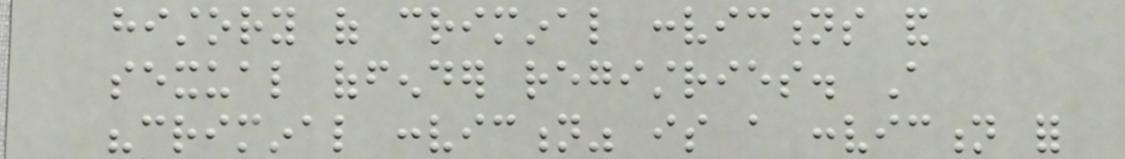history of criminal convictions and
sexual offender registries. A
"criminal conviction" is a conviction for
